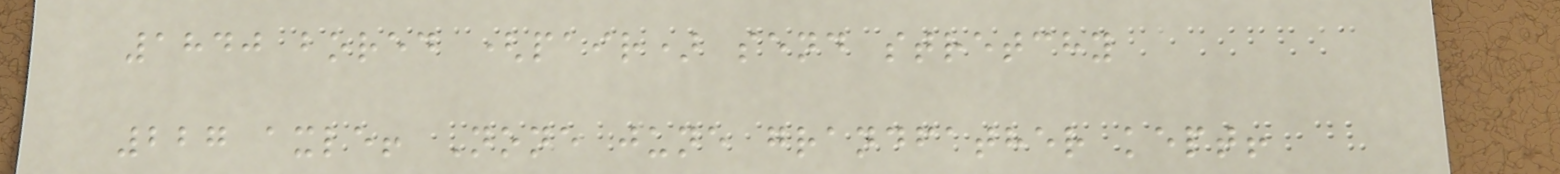1840 bored (pair) send stretchy
227 axle! None june grandfather kept!
